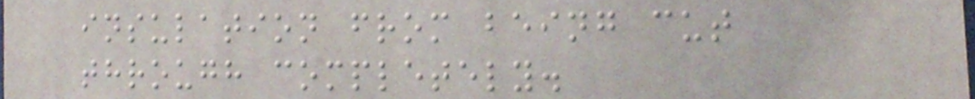insulation from being cut
through completely.
